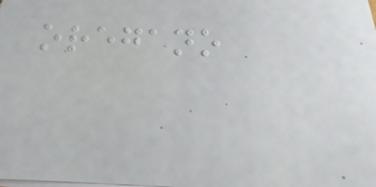oregano
